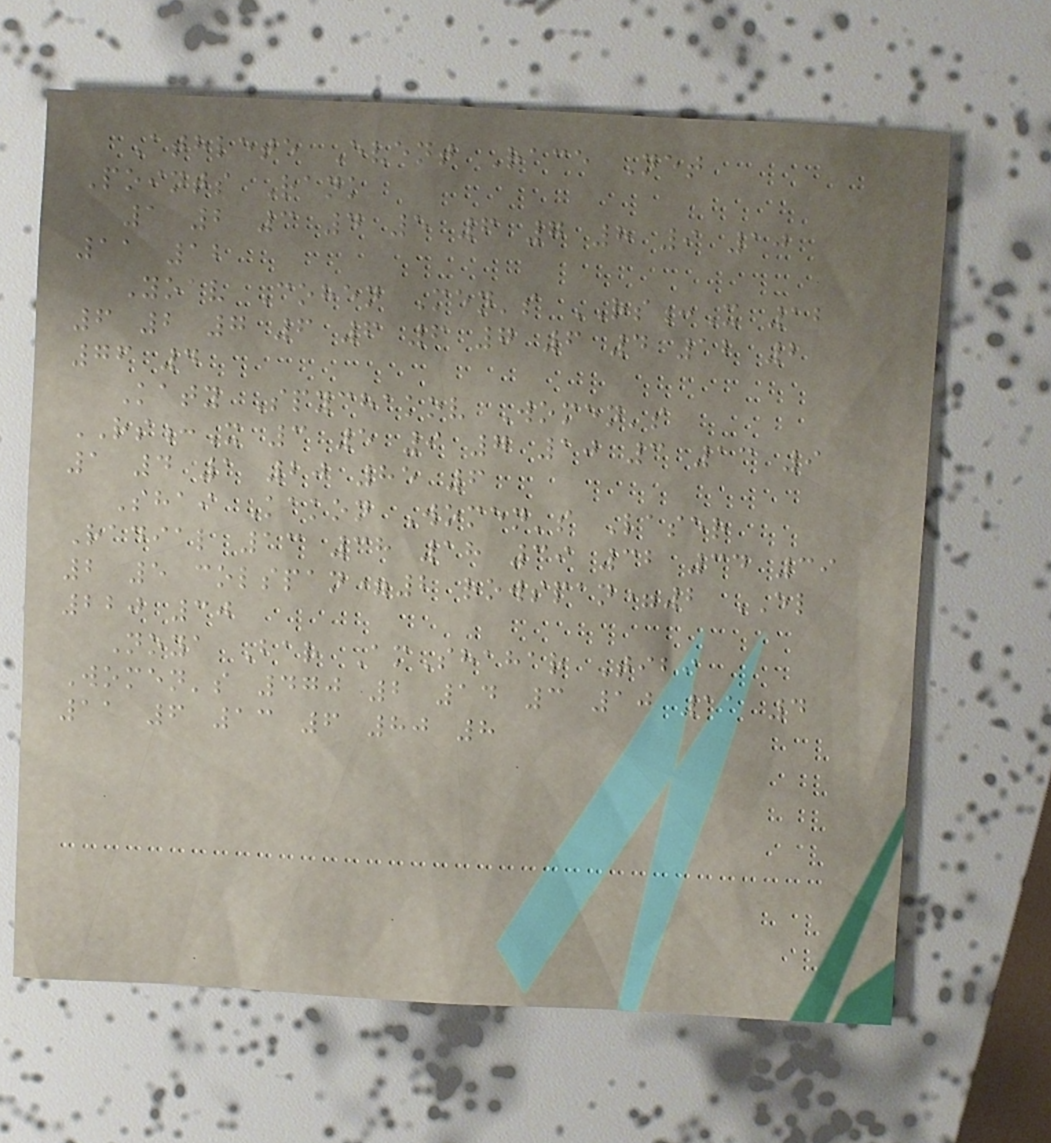Athlete Event Race Net
Points Rank
1 2 3 4 5 6 7 8 9 10
11 12
Yoav Cohen Men's RS:X 12
6 2 7 6 6 6 7 6 4 12 2
76 4
Katy Spychakov Women's
RS:X 3 5 9 7 10 3 13 9
1 4 1 20 85 6
Shai Kakon Women's Laser
Radial 13 38 18 39 32 34 39
2 5 colspan=2 rowspan=2 EL
220 30
Noya Bar AmShahar Tibi
Women's 470 2 14 3 10 11 4
11 6 13 6 80 8
